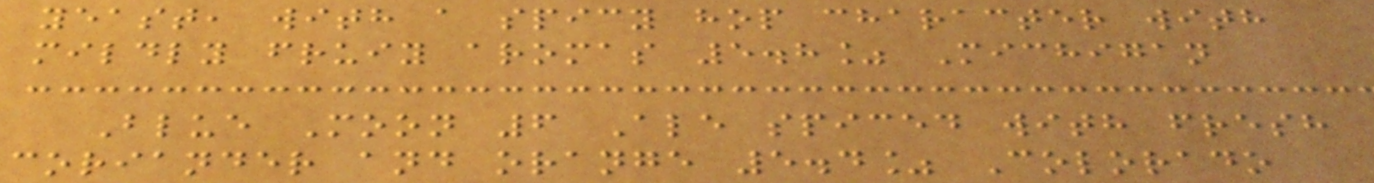yeast, with a spicy hop character with
mildly fruiy aromas 5.8% Michigan
Blue Moon 6 Ale spiced with fresh
coriander and orange 5.4% Colorado
